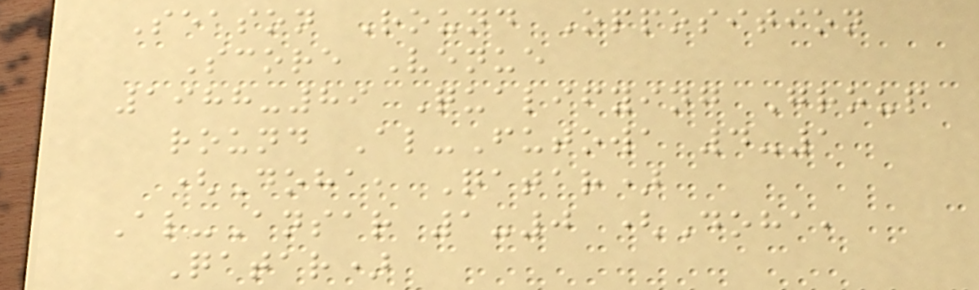Season Round Opposition
Score Venue
1988-89 Qualifying Group
round Al-Futowa 4-1
(Doha, Qatar)
Al-Ansar 1-0 (Doha,
Qatar)
